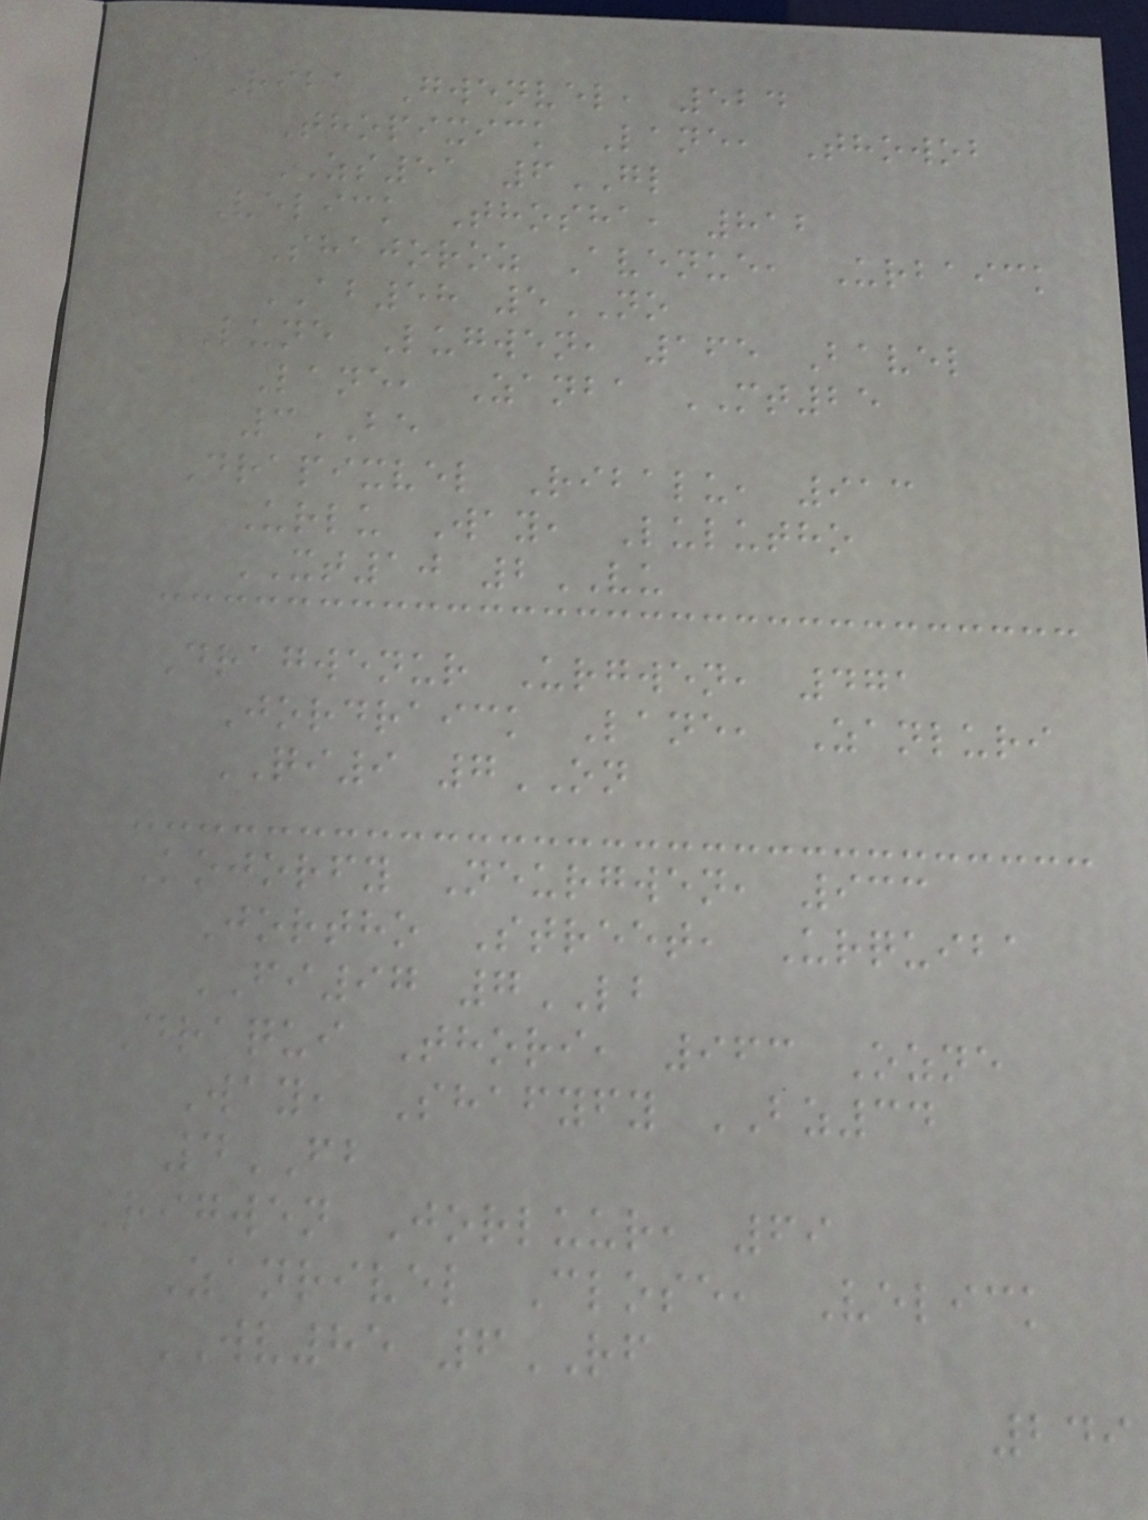Riba Gwenvel, 524
Thopixick Lane, Thowob
ZS51 6GL
Velick Thosha, 812
Shajoroz Avenue, Urbaick
AB58 5NO
Lune Lugwen, 165 Bavel
Lane, Zanba MT25
3BE
Drapixvel Ribalu, 913
Urlu Way, Lulutho
XT10 2VU
Dragwenur Urgwen, 471
Jordraick Lane, Zanluri
QI9 7ON
Kojorfy Neurgwen, 933
Jortho Street, Urquiba
FI97 7LB
Draqui Thori, 963 Ozne
Way, Shafyfy BZ34
4FB
Rigwen Jorluur, 69
Zanrivel Close, Velick
WV85 6RF
249
